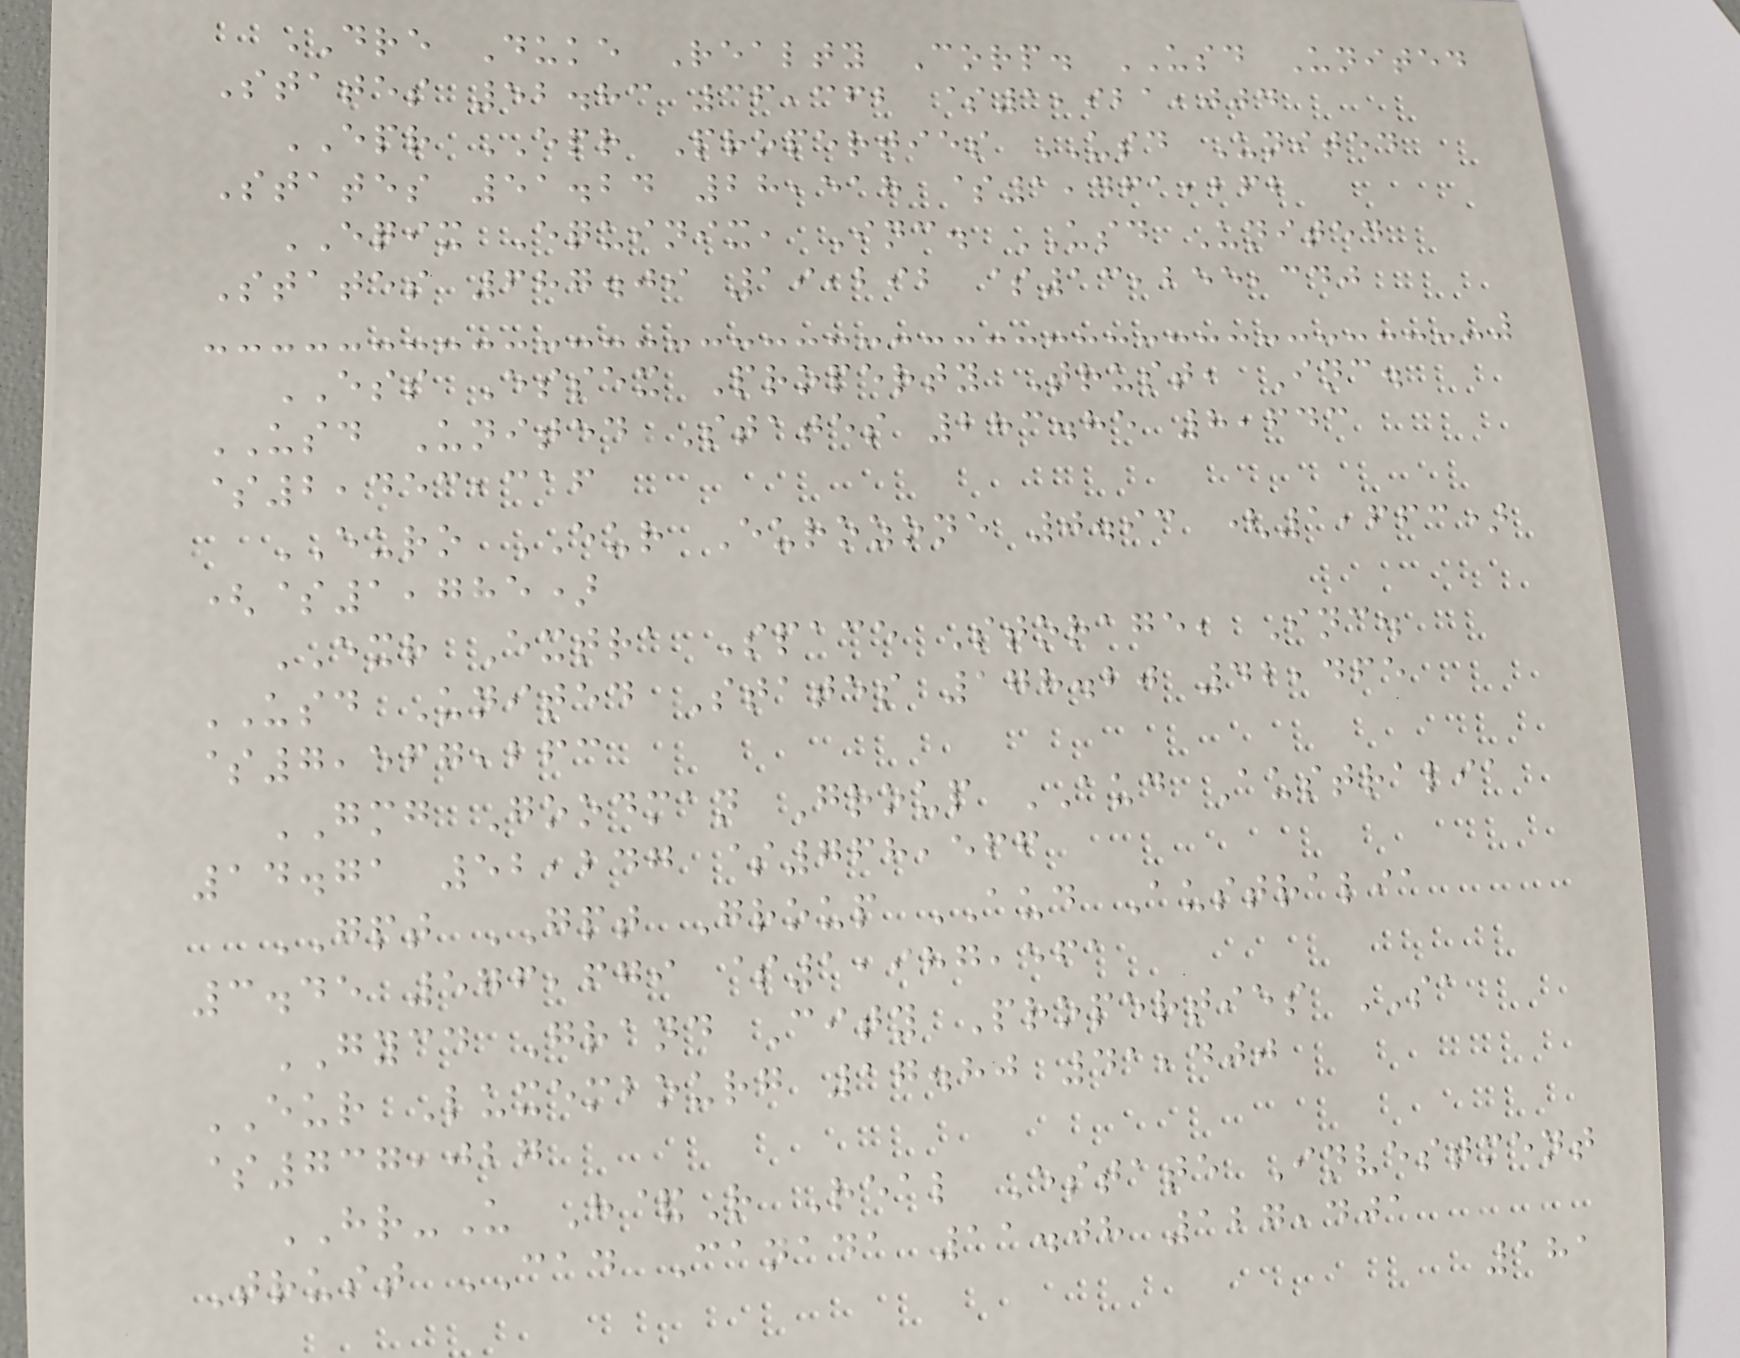DRE Duke Realty Corp. USD United
States 52.83 36,362 $1,921,004
EPR EPR Properties USD United
States 51.24 28,518 $1,461,262
EQIX Equinix, Inc. USD United
States 687.09 19,292 $13,255,340
ESS Essex Property Trust, Inc.
USD United States 283.85 8,643
$2,453,316
EURO EUR Eurozone 0.93 (1,663)
($1,785)
EXR Extra Space Storage, Inc.
USD United States 178.20 42,465
$7,567,263
GMG Goodman Group AUD Australia
14.71 52,247 $768,566
GPT GPT Group AUD Australia
3.45 576,679 $1,987,561
GYCD Grand City Properties SA
EUR Luxembourg 17.80 41,400
$737,027
HR-U H&R Real Estate Investment
Trust CAD Canada 11.08 127,401
181
